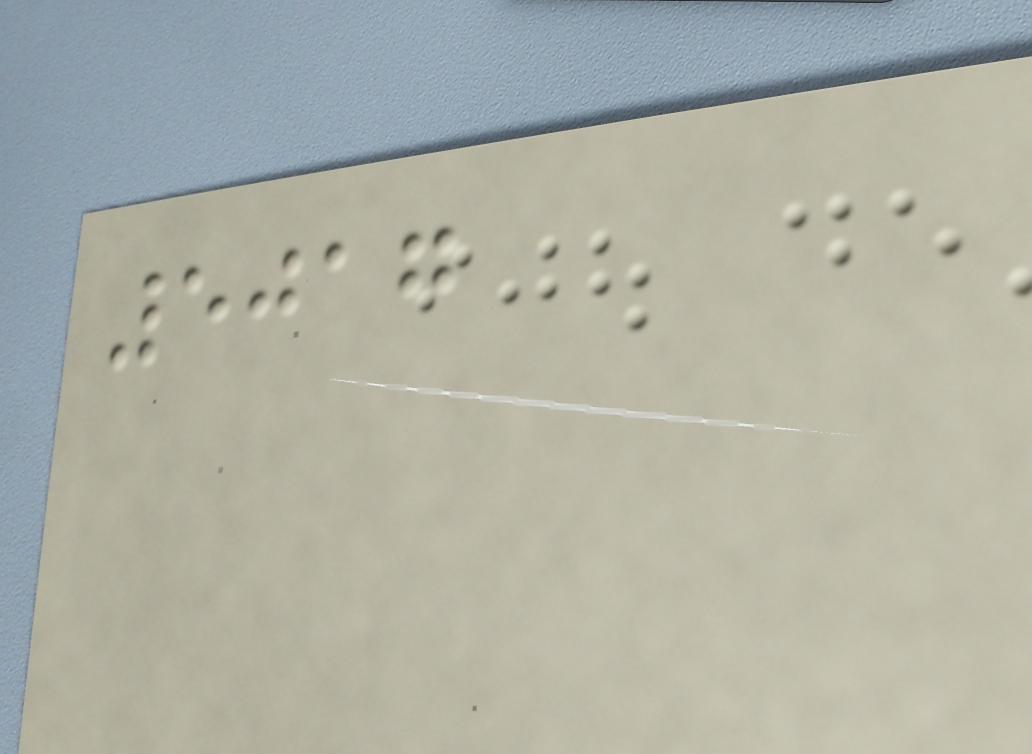5017
